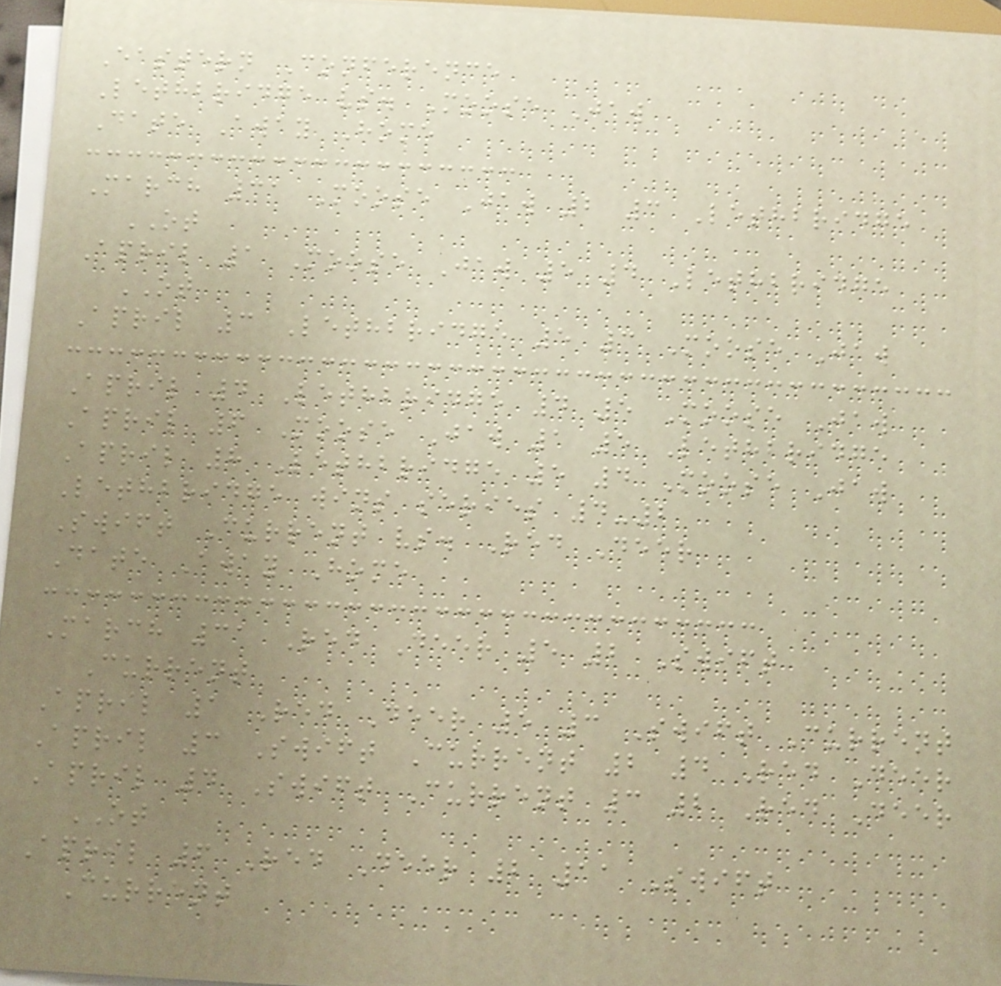Eastern Conference
Lethbridge vs. Moose Jaw
Date Away Home
March 31 Moose Jaw 2 3 Lethbridge
OT
April 1 Moose Jaw 5 4 Lethbridge
OT
April 3 Lethbridge 5 3 Moose Jaw
April 4 Lethbridge 4 5 Moose Jaw
April 6 Moose Jaw 1 5 Lethbridge
April 8 Lethbridge 5 4 Moose Jaw
Lethbridge wins series 4-2
Swift Current vs. Red Deer
Date Away Home
March 31 Red Deer 5 2 Swift
Current
April 1 Red Deer 5 3 Swift Current
April 3 Swift Current 2 4 Red Deer
April 4 Swift Current 3 2 Red Deer
OT
April 6 Red Deer 2 11 Swift
Current
